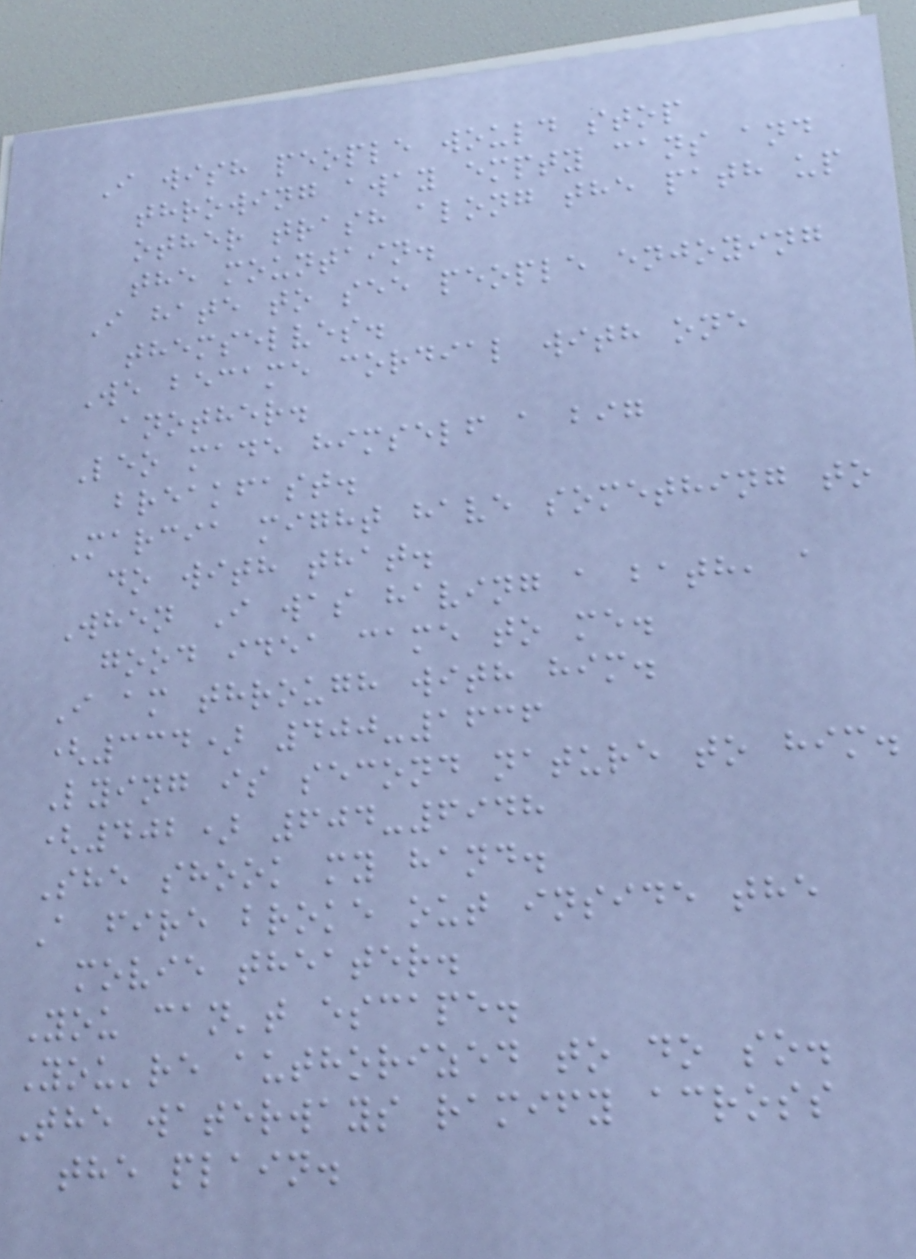I wish people would stop
throwing away empty cans and
other trash along the path up
the mountain.
I hate to see people enjoying
themselves.
We became cordial with one
another.
Leo made himself a big
breakfast.
Marcia might have something to
do with that.
When I was having a bath, a
good idea came to me.
I am through with him.
(334) 400-1636
Lying is second nature to him.
(402) 604-6948
She shook my hand.
A fire broke out inside the
movie theater.
You can't escape.
You're authorized to do so.
The waterways ramify across
the plain.
